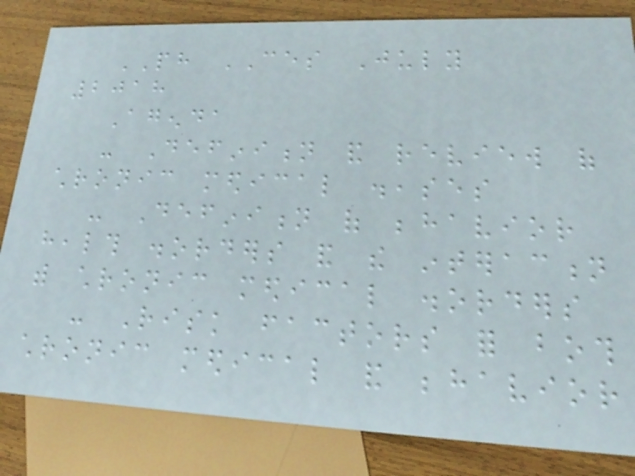PH CES July
2018
Agenda
- Definition and review of
chronic medical diseases
- Definition of behavior
health disorders and the interaction
with chronic medical disorders
- Risk factors for both
chronic medical and behavior
